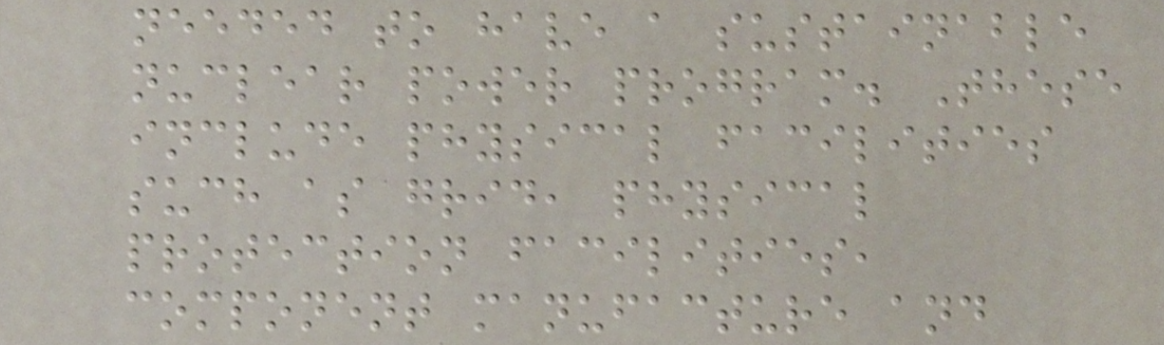needed to have a sustainable
nuclear power program. These
include physical facilities
such as grid, physical
protection facilities,
component manufacture and
